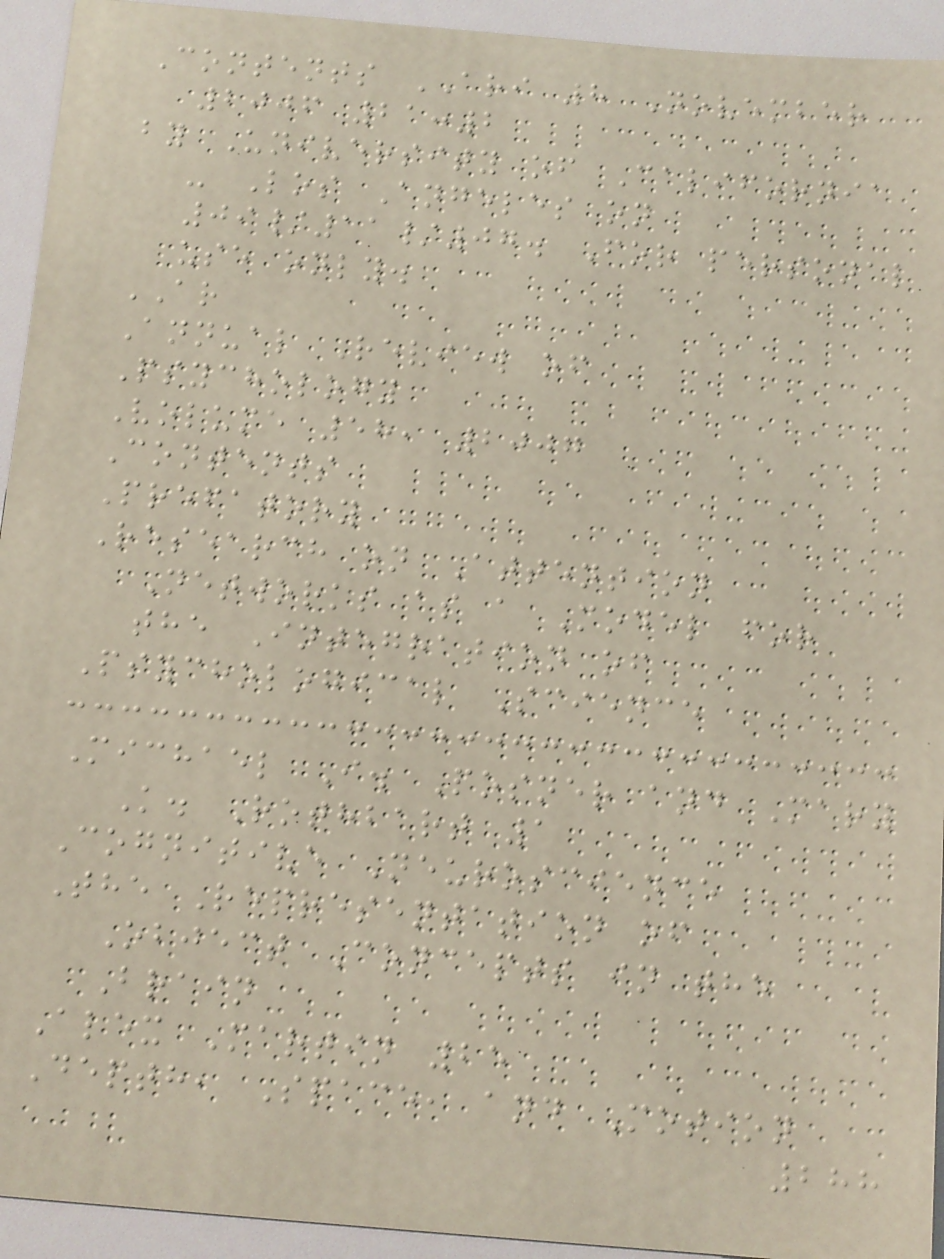Contents ARI 8 November
2006 21:2
by University of California
- Los Angeles on
09/11/07. For personal
use only.
AR
Annual Review of
Psychology
Volume 58, 2007
Contents
Prefatory
Research on Attention
Networks as a Model for
the Integration of
Psychological Science
Michael I. Posner and Mary
K. Rothbart 1
Cognitive Neuroscience
The Representation of
Object Concepts in the
Brain
Alex Martin 25
Depth, Space, and Motion
288
